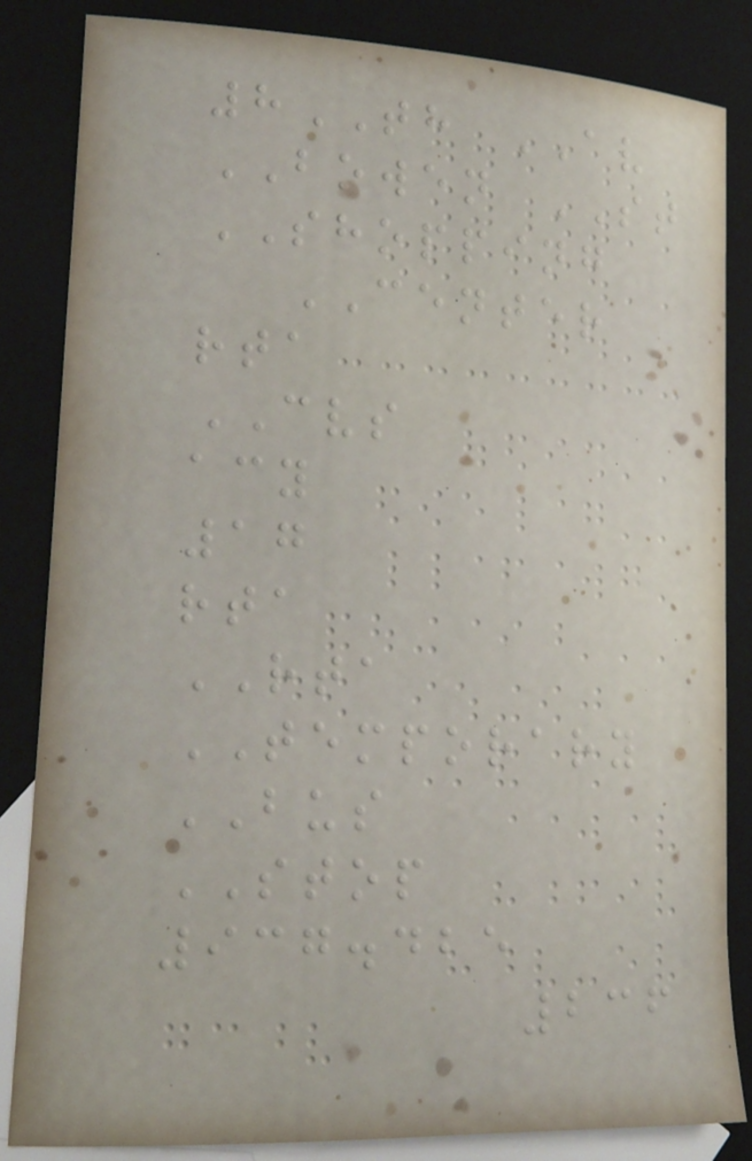8TH AV
BOWEN ST
SHOPPING
CENTER
rta
CVS
acy
17
rta
RTA
TEMPORARY
BUS
STOP
937.425
236
